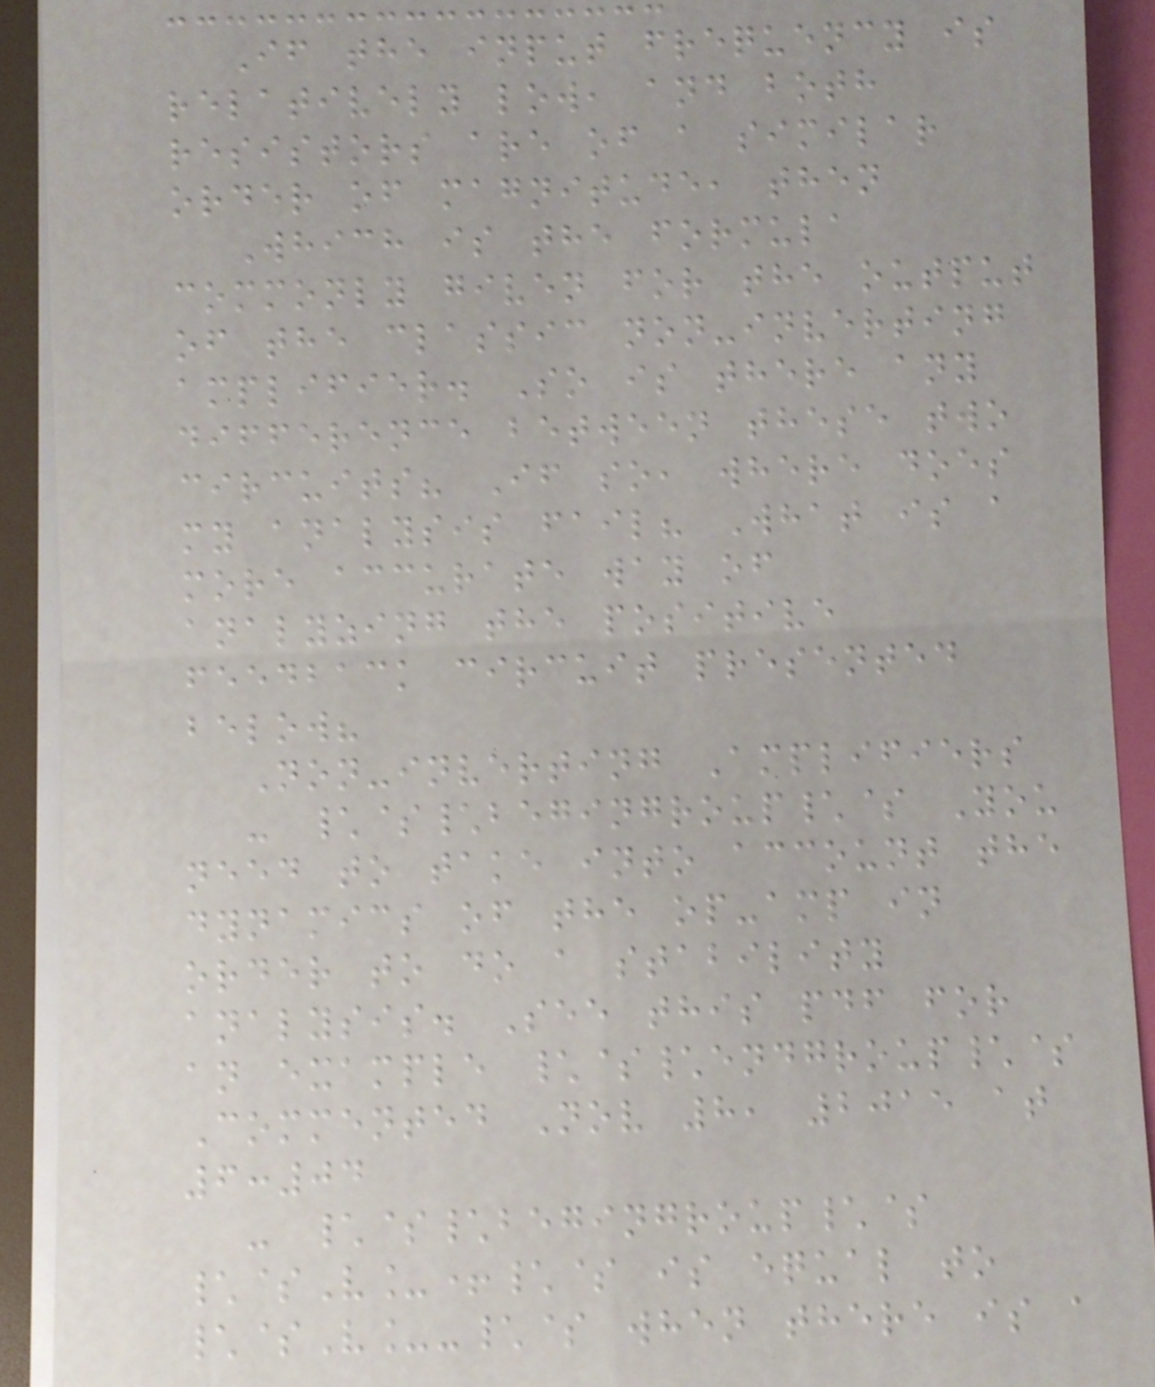If the input frequency is
relatively low, and both
resistors are of a similar
order of magnitude, then
Which is the formula
commonly given for the output
of the classic non-inverting
amplifier. So is there any
difference between these two
circuits? If so, where does
my analysis fail? What is a
more accurate way of
analyzing the positive
feedback circuit presented
below?
Non-inverting Amplifiers
- \$\begingroup\$ You
need to take into account the
dynamics of the op-amp in
order to do a stability
analysis. See this pdf for
an example \$\endgroup\$
Commented Nov 8, 2015 at
6:04
- \$\begingroup\$
\$V_+\$ is equal to
\$V_-\$ when there is a
